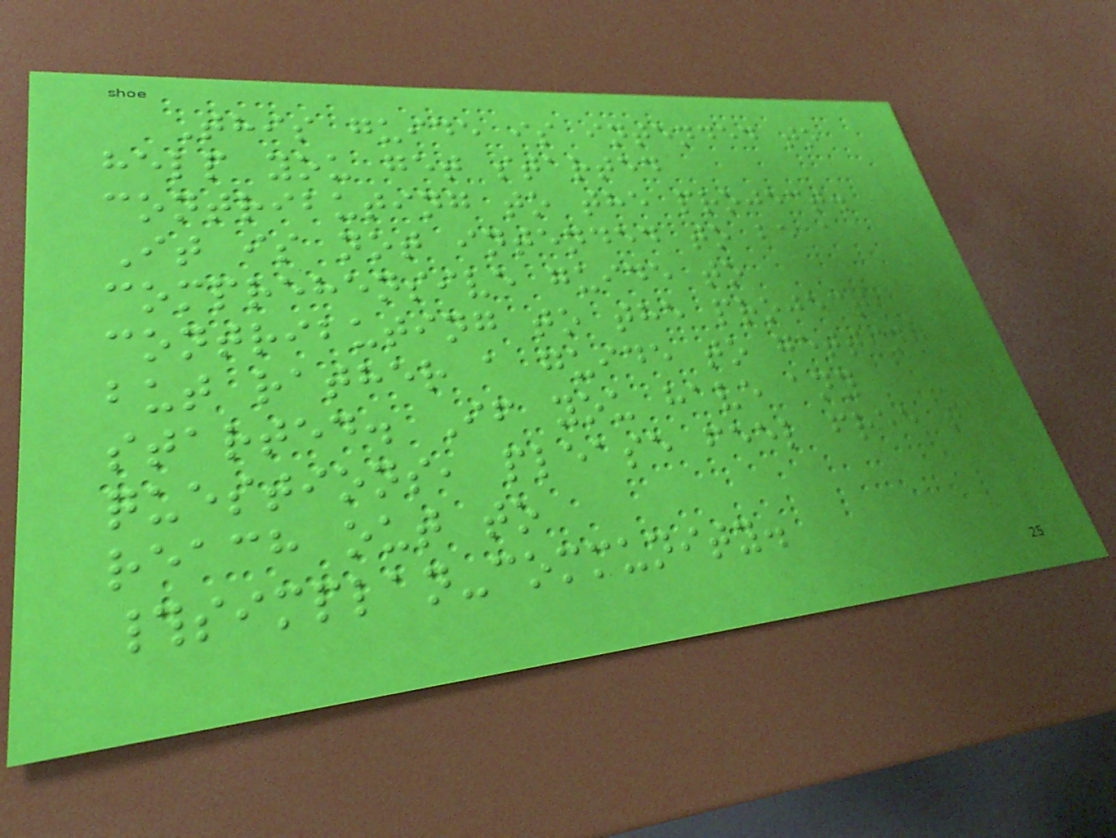This guide is intended to
help you get started
contributing to the project.
It is not intended to be a
comprehensive guide to
contributing to the project,
but rather a guide to getting
started. If you have any
questions, please feel free to
reach out to
#simplan-community.
